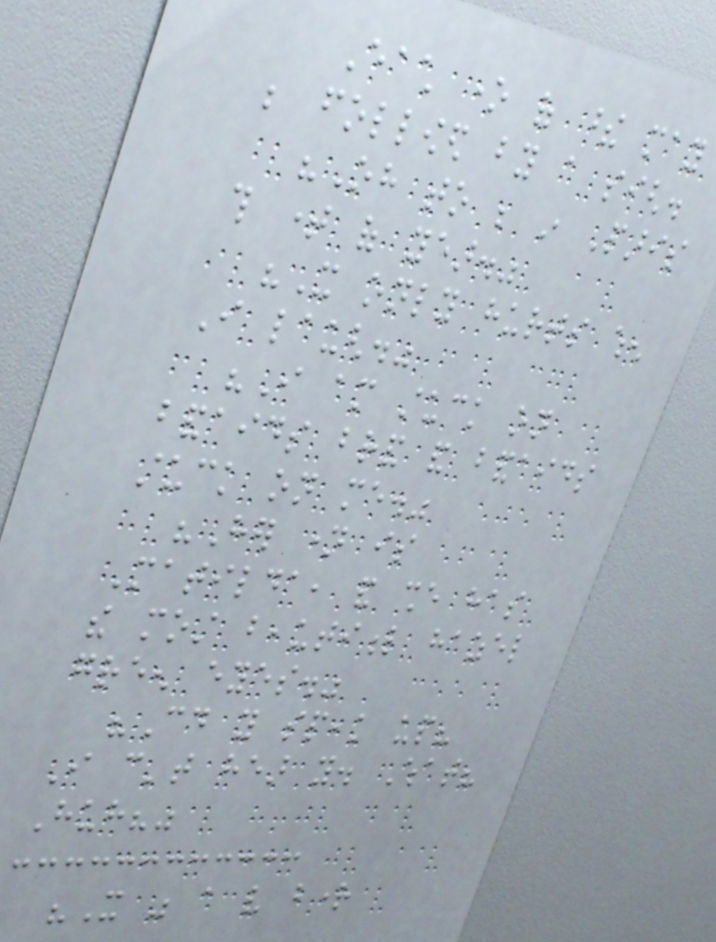Each one of these may
be followed by a sigh.
"Oh to be in Paris
this time of year."
"It only hurts when
I laugh."
"I am stuck on
bandaids brand and bandaids
stuck on me."
"Her name is
Matilda, and she has
the most beautiful hazel
green eyes."
"Could you speak up?
I can't hear you. What?
Huh?"
"It was a very bright
